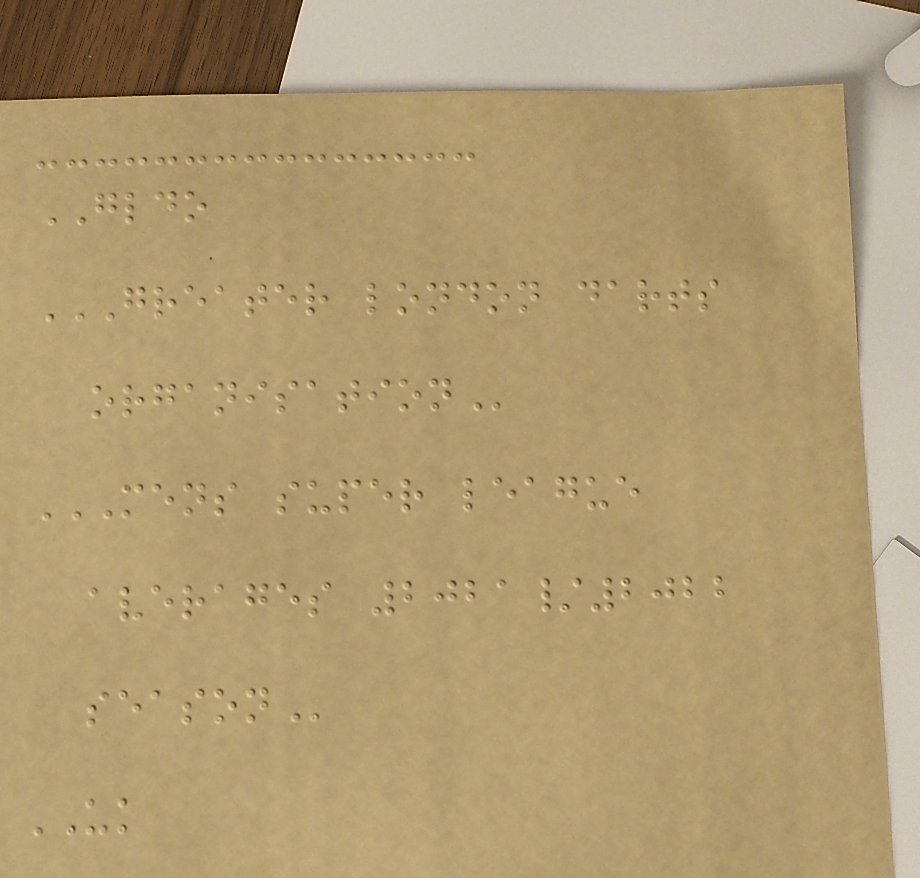GLDO
GREATER LONDON DARTS
ORGANISATION
MENS SUPER LEAGUE
AVERAGES 2021/2022
SEASON
UK
